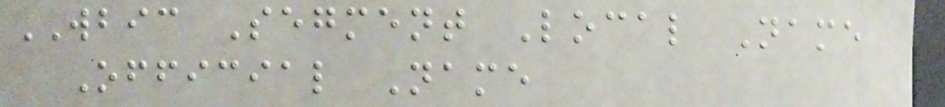WBIC Segment Local Name
Official Name
